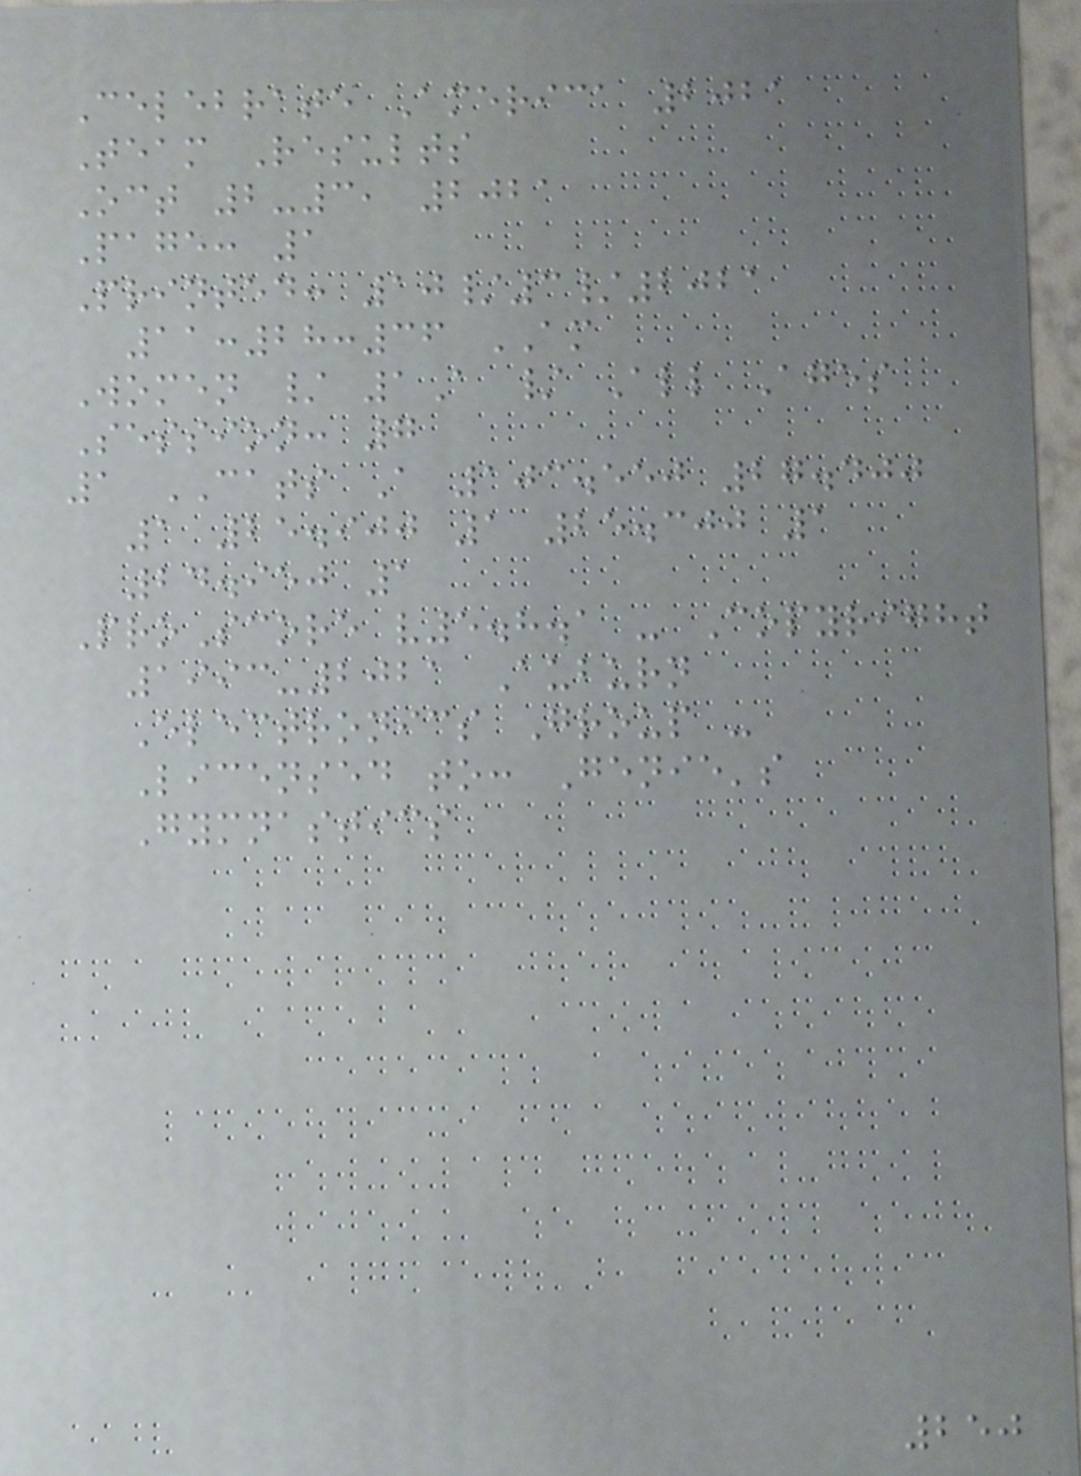Celebrate America 2021
Team Results
Oct 2-3, 2021
Page: 1
Printed: 10/3/2021
11:28:36 AM
Women / 1A / All Ages
Session: 7
1 CATS A 103.550 27.400
1 25.900 1 25.300 1
24.950 1
ProScore v5.8.1 - Copyright
1993-2021 Auburn
Electronics Group -
Licensed to: Genie's
Gymnastics
250
